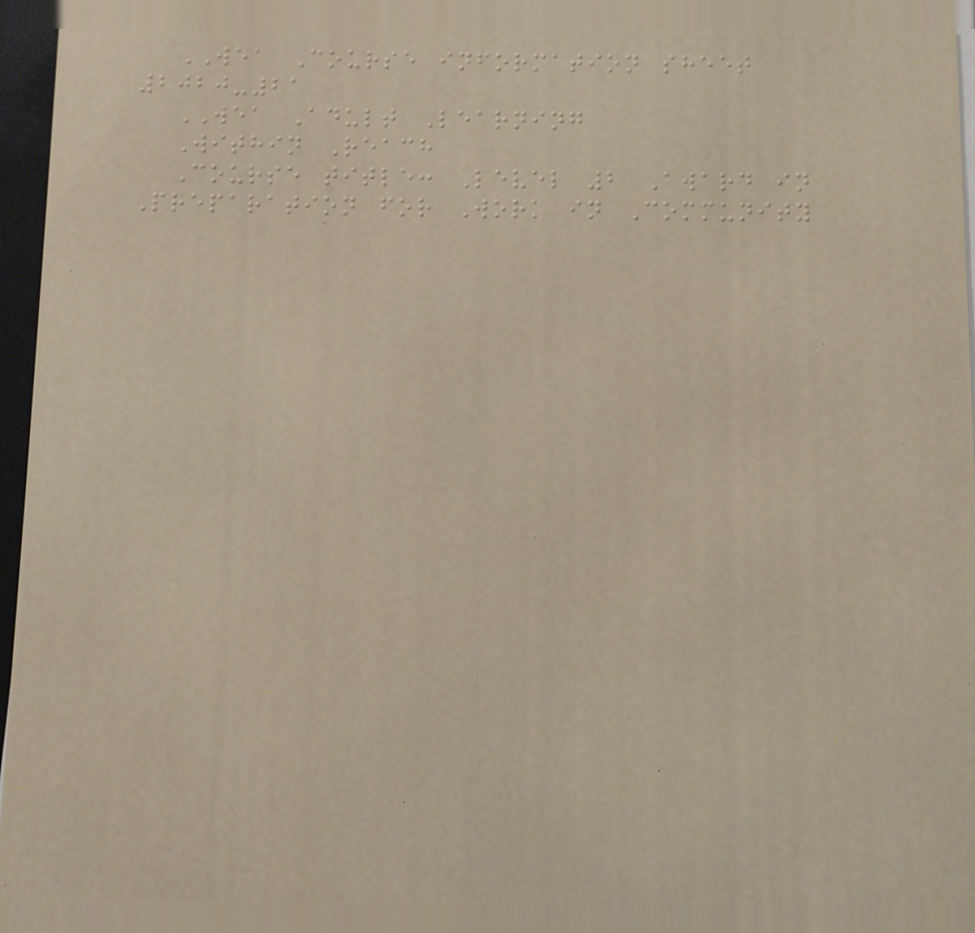WEA Course information sheet
2020-21
WEA Adult Learning
Within Reach
Course title: Level 2 Award in
Preparation for Work in Community
